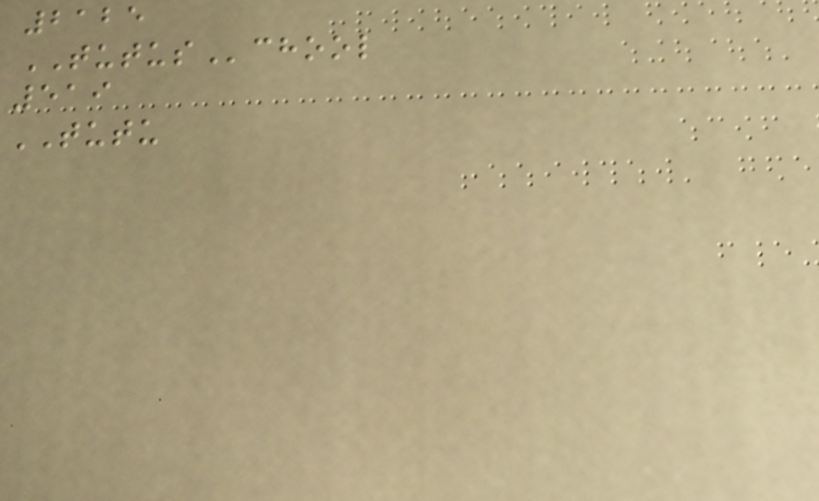2125
TUTUSchool
519
TUTU
